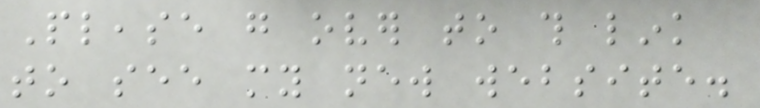Please go over to this link
to see my new website.
